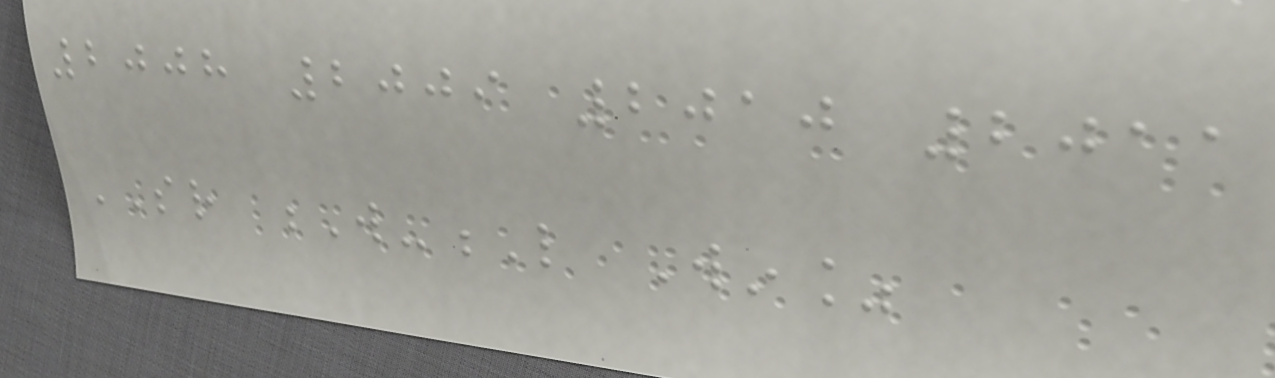2008 2009 2010 2011
SR W-L Win%
